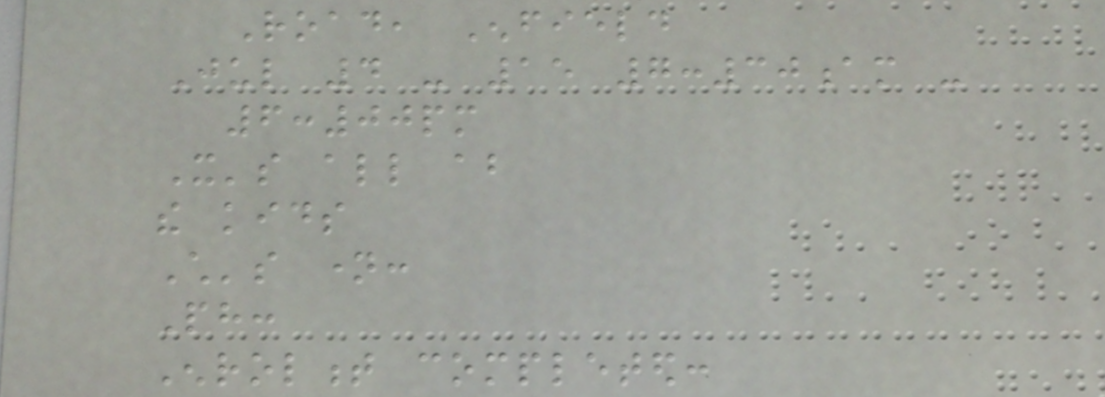Road, Enfield
Jul 4 - 15 7:30am -
6:00pm
It's all about
the kids
Child's name:
Ph:
Enrolment completed:
